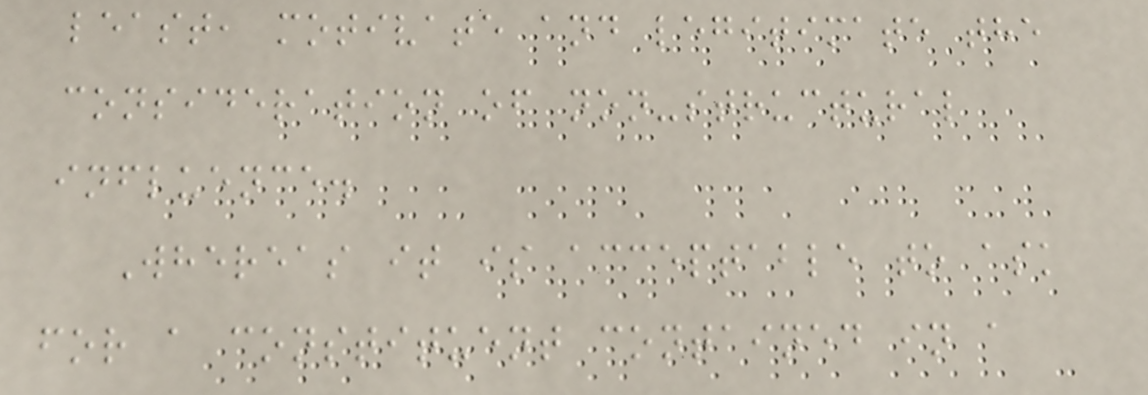least, motivate and legitimate the
consideration of non-structural
influence.
Whereas it is acceptable to ask
for a constituent contained in a
